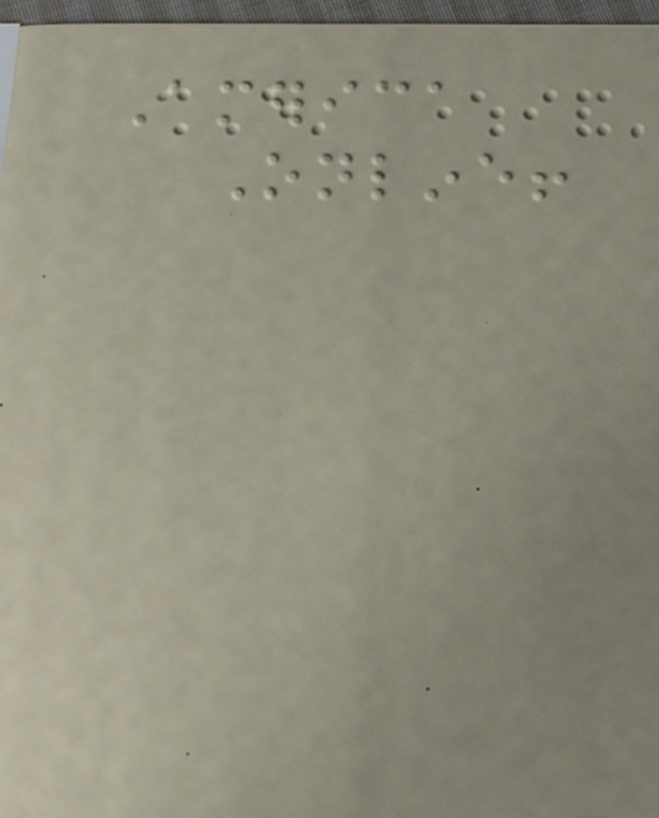America
Online!
